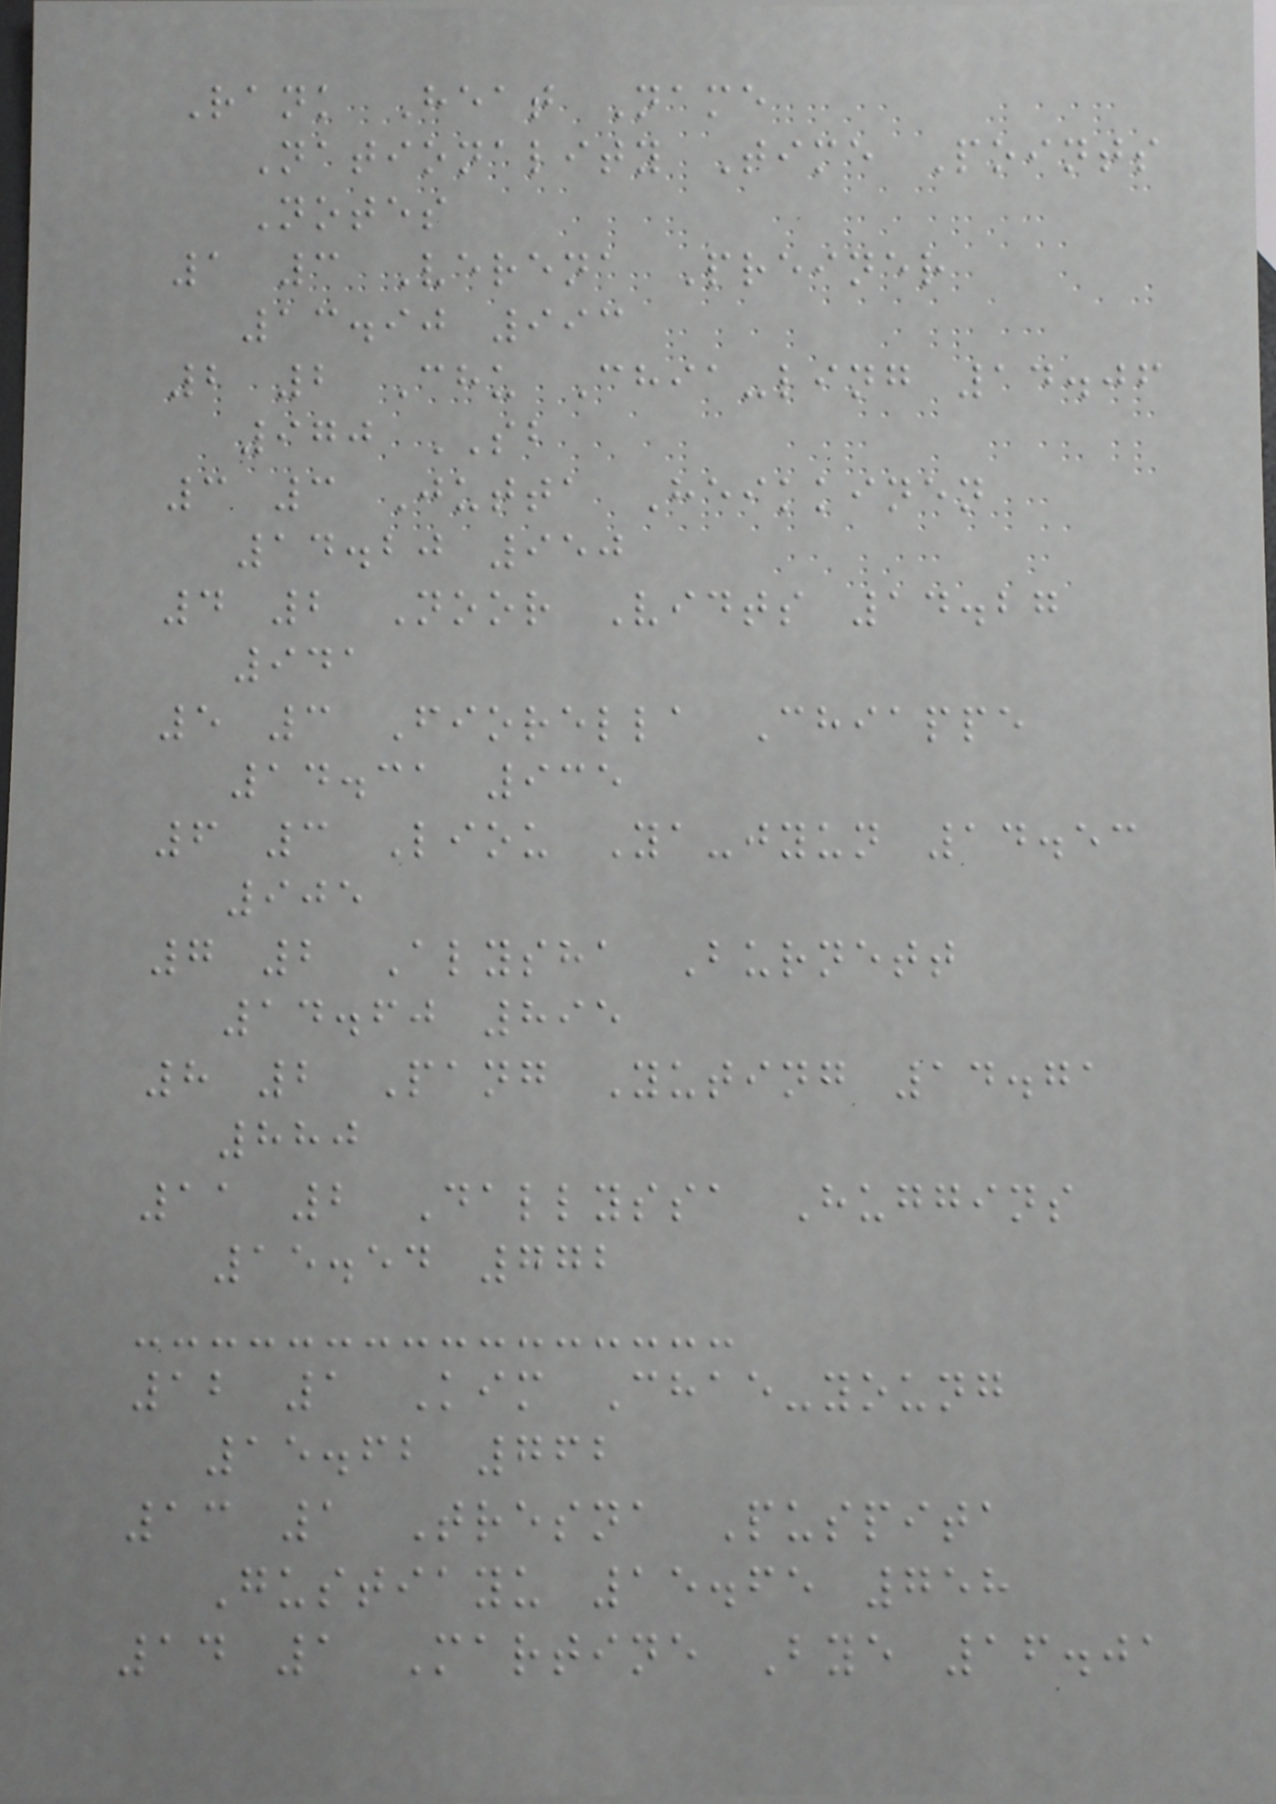Rank Heat Name
Nationality Time Points
Notes
1 3 Verena Preiner
13.90 993
2 2 Chu Chia-ling 14.06
970 SB
3 3 Jutta Heikkinen
14.20 950
4 2 Noor Vidts 14.27
941
5 3 Fiorella Chiappe
14.31 935
6 3 Liou Ya-jyun 14.53
905
7 2 Alysha Burnett
14.60 895
8 2 Pang Yuting 14.71
880
11 2 Dallyssa Huggins
15.54 772
12 1 Kim Chae-young
15.62 762
13 1 Tresna Puspita
Gustiayu 15.65 758
14 1 Martine Bye 16.01
